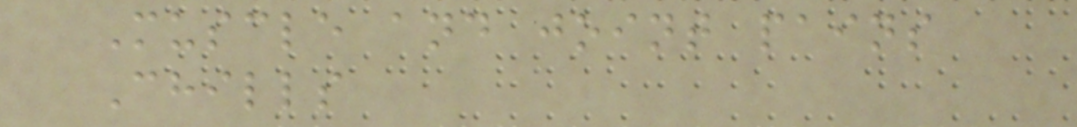Muscle and joint pains
Chills
